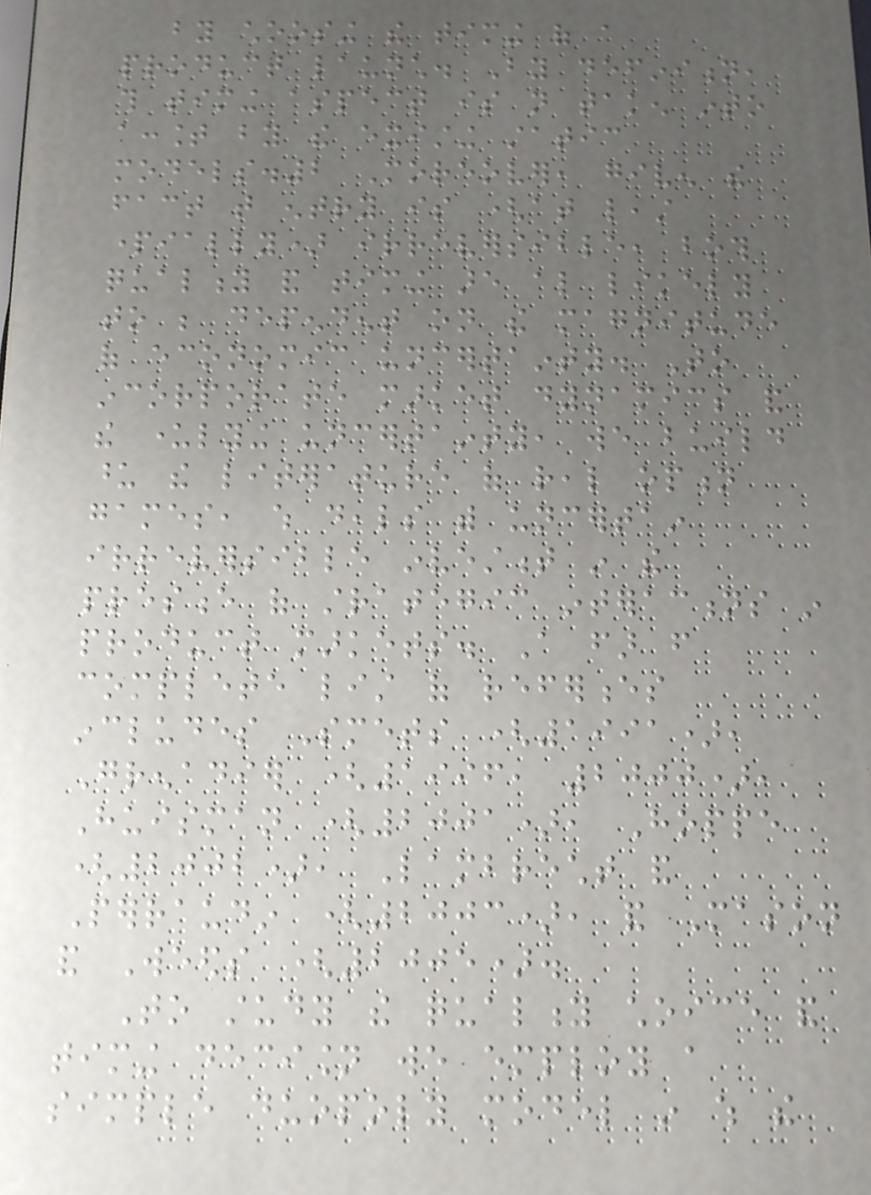by choosing the timing of a
product launch. By definition,
this timing aspect is not taken into
account by the existing static
models.2 Moreover, given the
fact that entry is (at least
partially) irreversible, both
quality and timing are also likely
to be dependent on the magnitude
of economic uncertainty. To
incorporate market dynamics and
the underlying uncertainty, we build
upon the literature of real option
games, which deals with uncertain
irreversible investment in the
presence of strategic interactions in
product markets. A far from
complete list of references
includes Smets (1991),
Grenadier (1996, 2000),
Huisman (2001), Hoppe
(2002), Lambrecht and
Perraudin (2003), and Mason
and Weeds (2005).
To study the quality choice and
timing decision we employ a
simple duopoly model in which the
